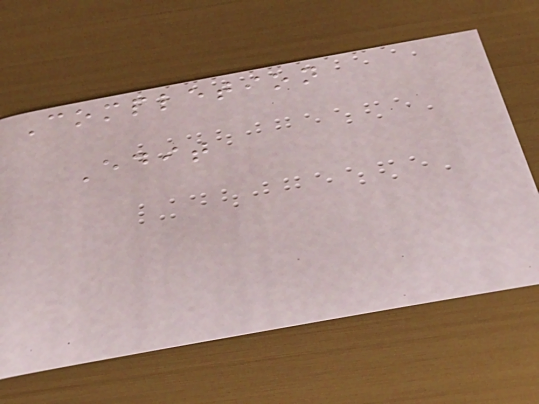Completion
Edit
